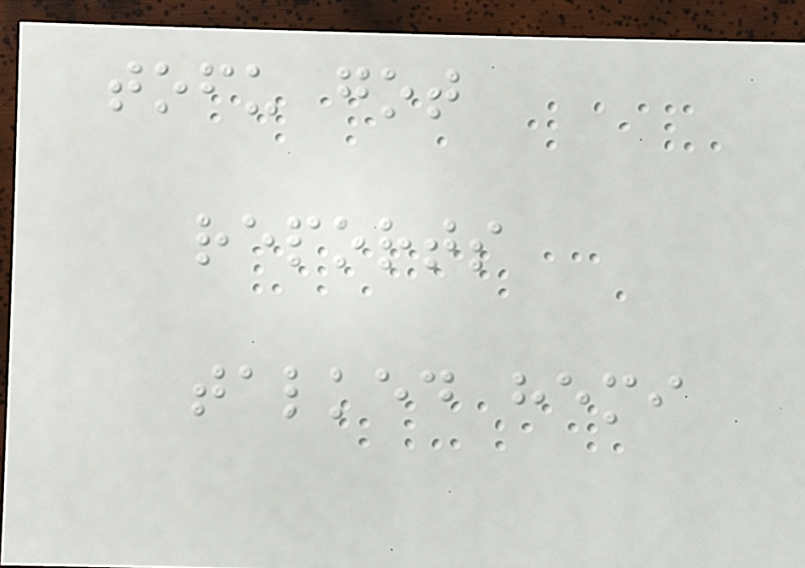tofu got
reports
talked hemi
